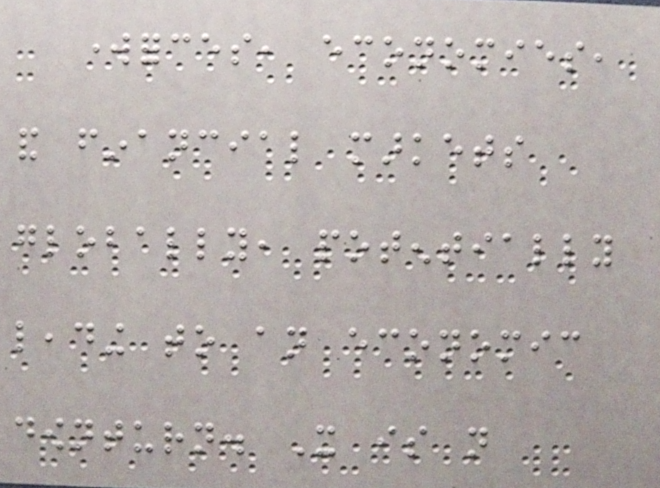workforces, economies,
and financial markets
globally, potentially
leading to an economic
downturn. It is not
